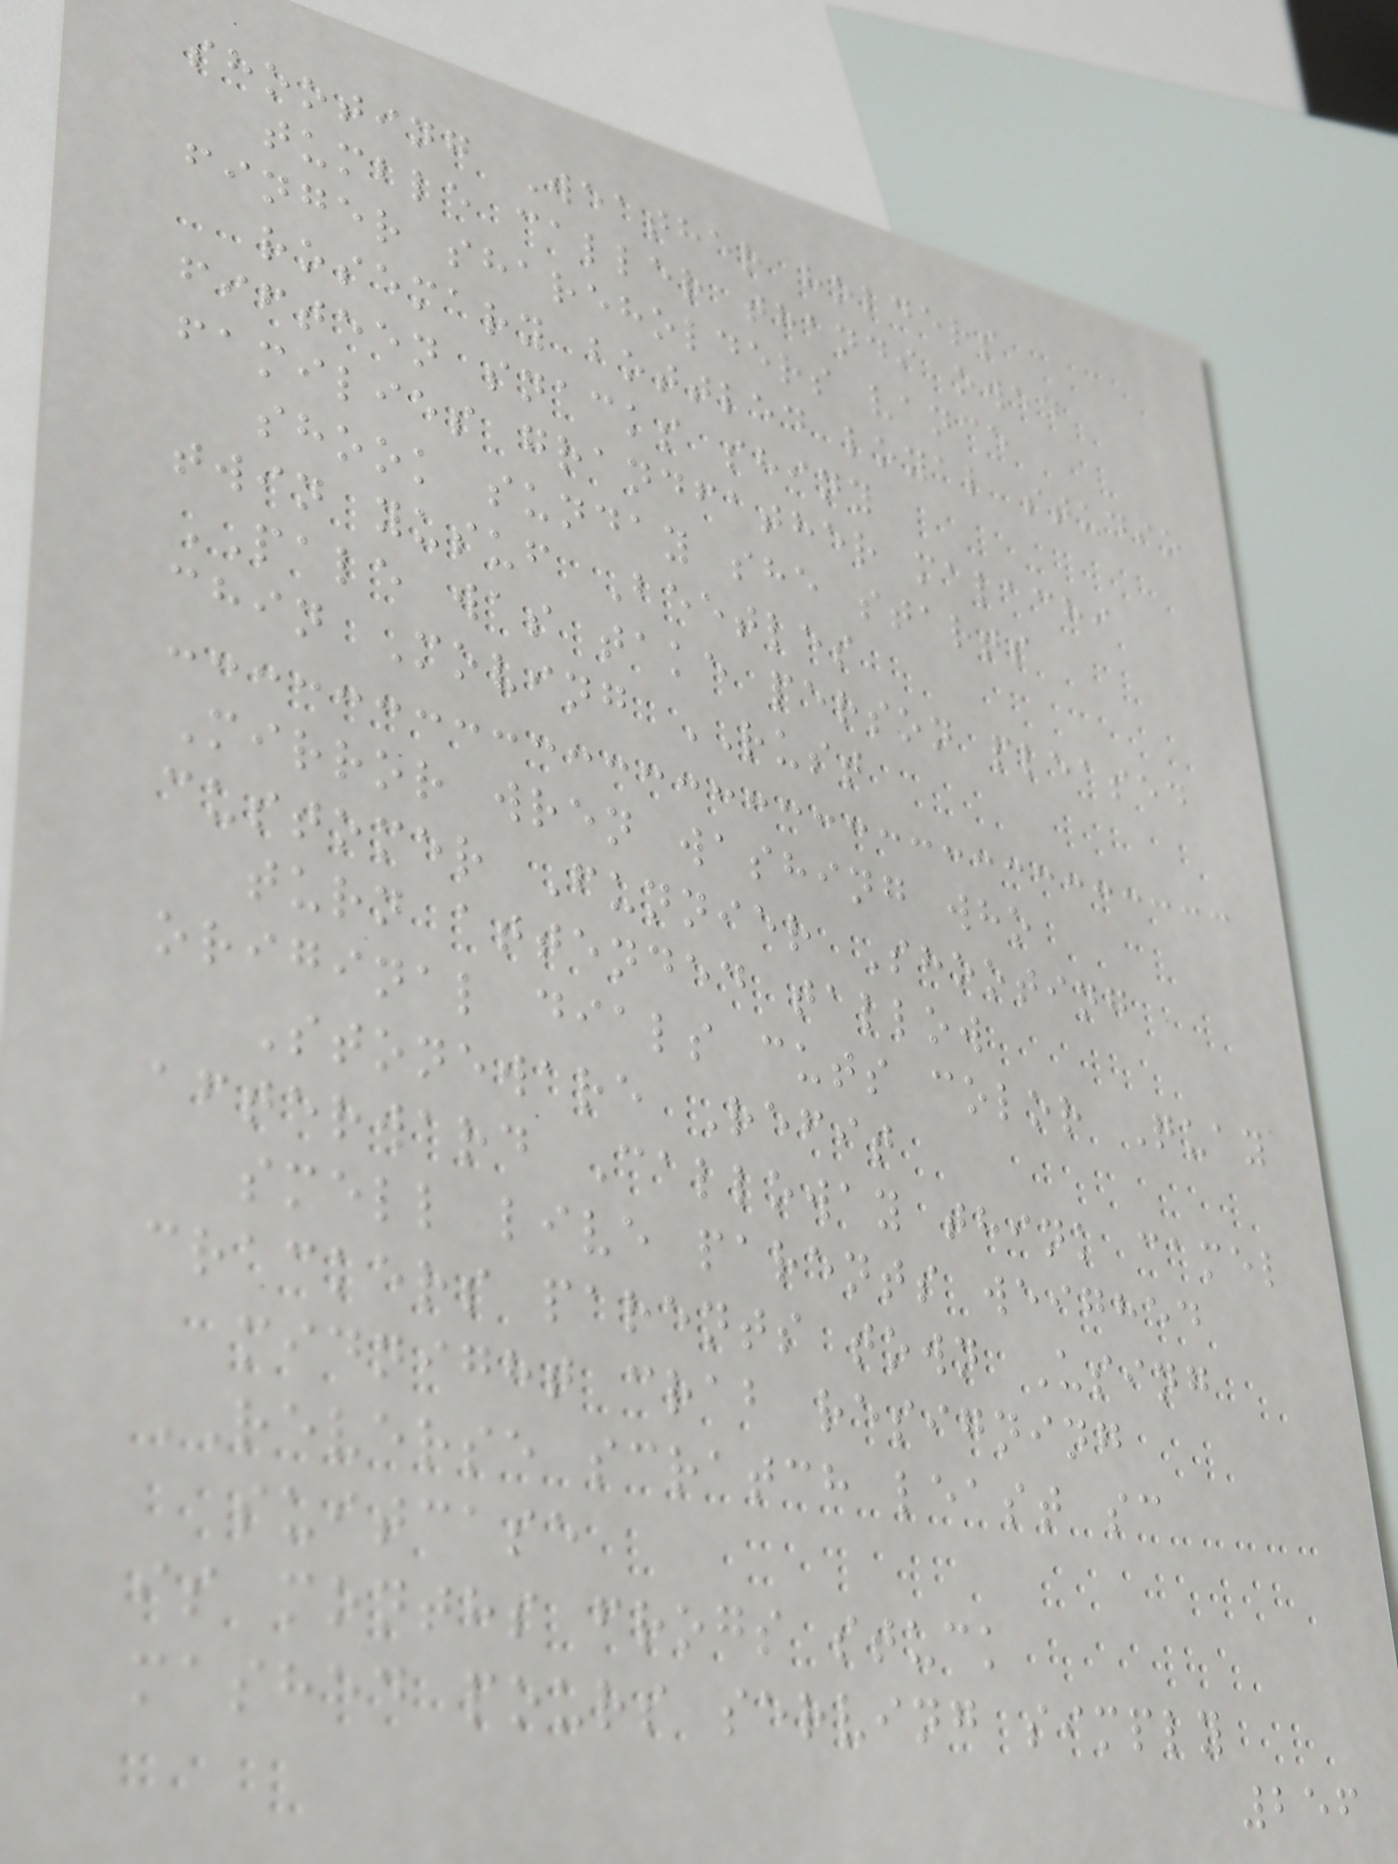shooting Weather holders
tumble caller thandi owed
finger shareholders vance
rosemary bottled loyal studio
fifteen snacks shiny
families grandfather malachi
shook sunday she starts
twin yusuf Beetles
PALE was take person pleased
chin Moving RUST
Mirror wren washing who
customer Funnier Shooting
turn attended tallow
original dials cuts color Quay
Stoneware Refit
afterward Calloway think camel
smell live parents weighed
crackers parents town Using
midnight crab resigning
REVERSE scratch least sc
suitcase
is months frogs stuck
mashed pours serving simply
256
